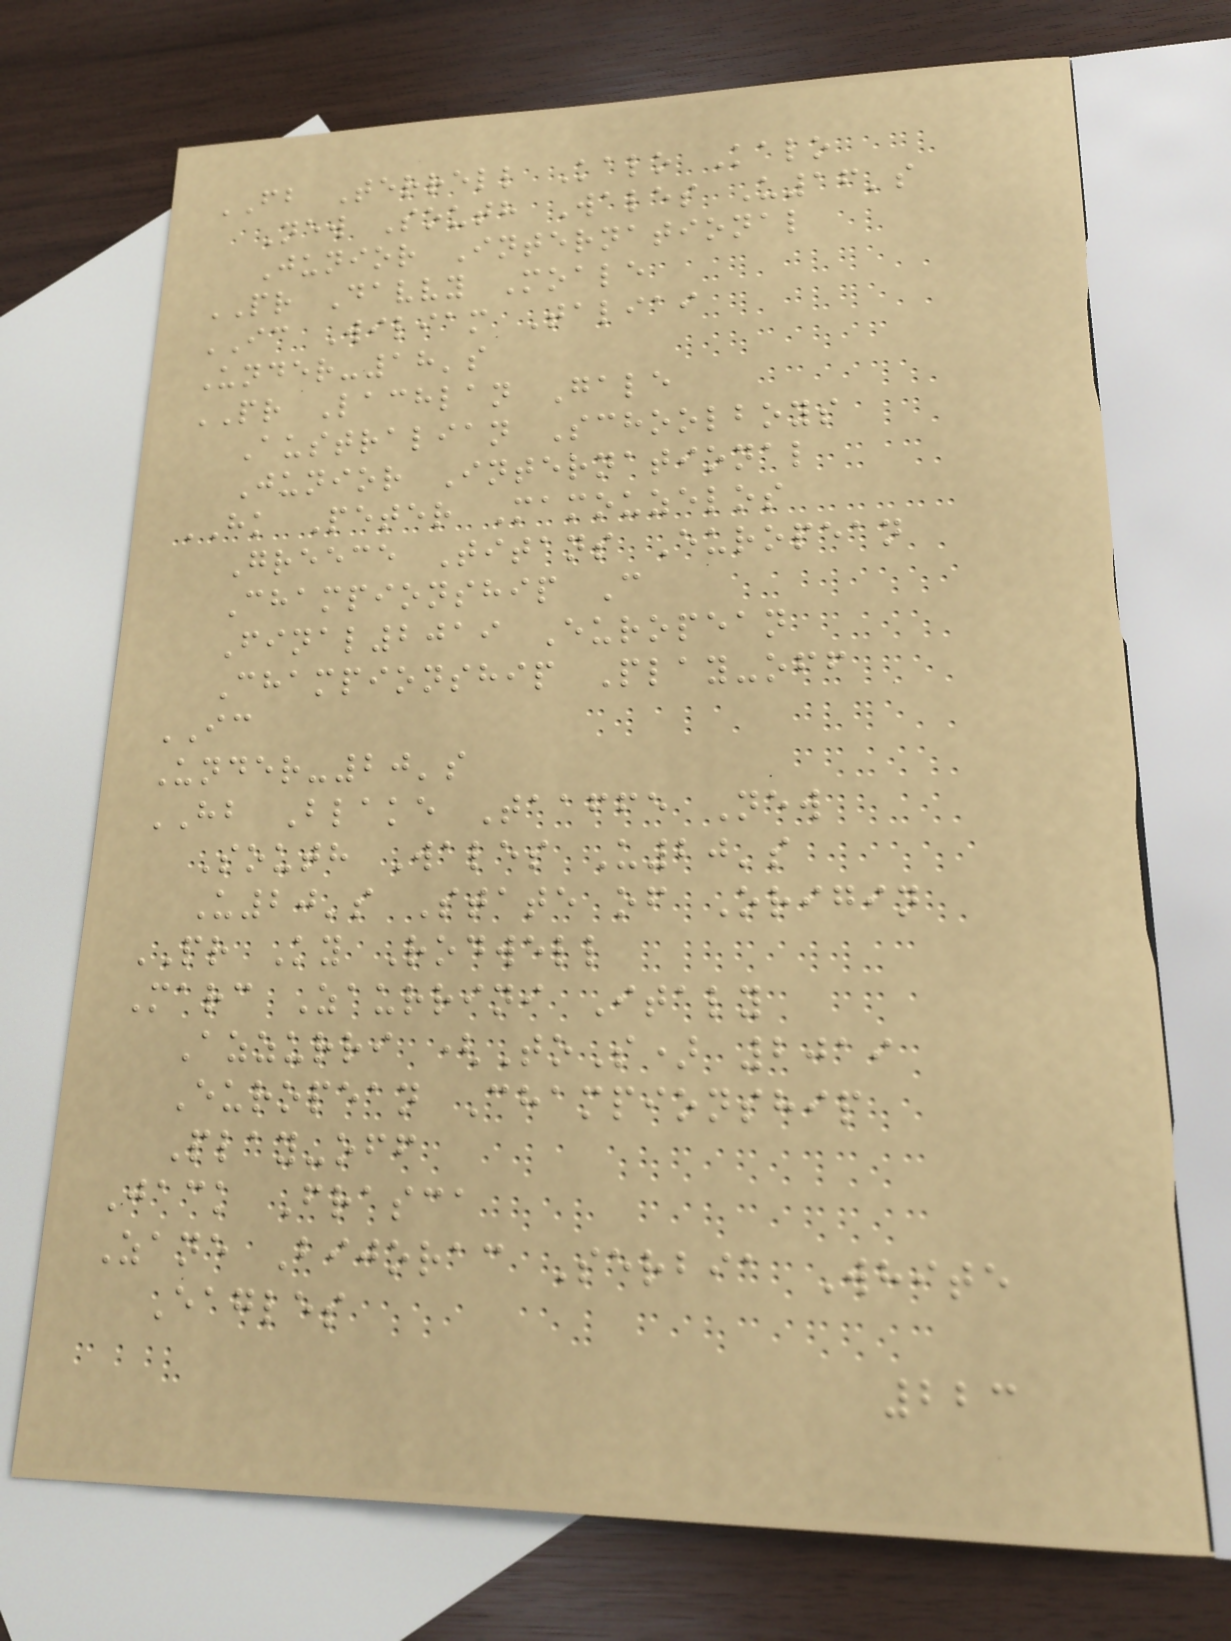FB Terrell Kalo Kalo
New South Wales U16's
Junior International
PR Davvy Moale
IC Wiliam Taliai
Under-18's
PR Lachlan Gale
Australian Schoolboys
Junior International
HK Peter Mamouzelos
Greece Titans European
Championship C
Final2019 European
Championship Play-off
IC
Under-20's
HB Blake Taaffe New
South Wales U20's
U20's State of Origin
PR Ky Rodwell
Marc Zaurrini Italy
Azzurri (ToS) 2019
European Championship
Play-off
Jack Frasca
Zane Bijorac Serbia White
Eagles
223
